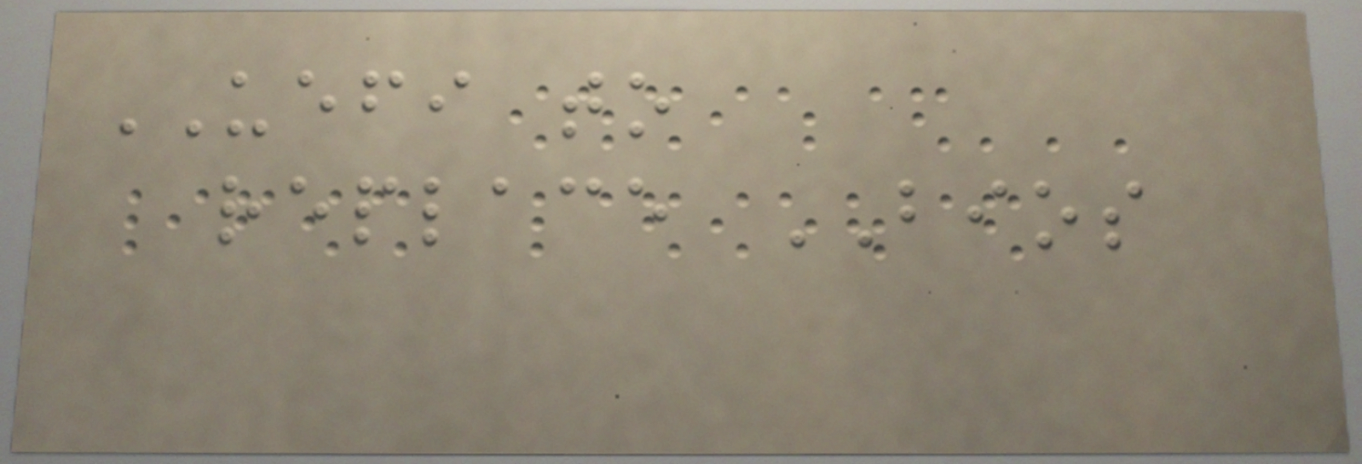UEFI to
replace BIOS
